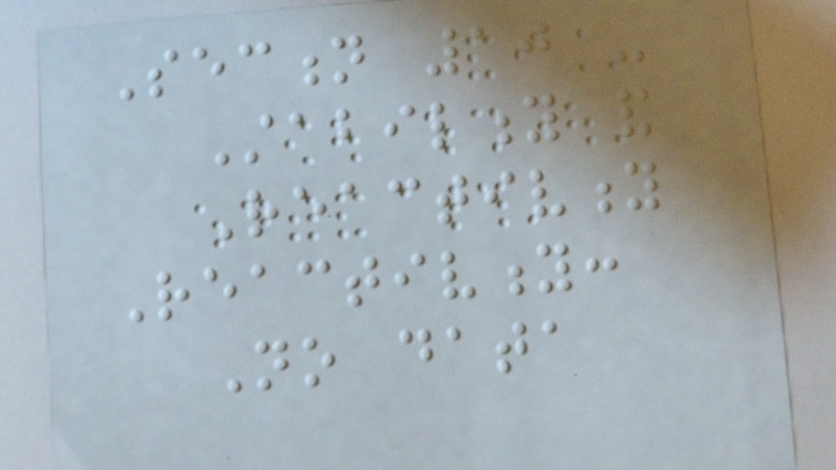Section 10 -
Stability and
Reactivity
Reactivity:
No data
